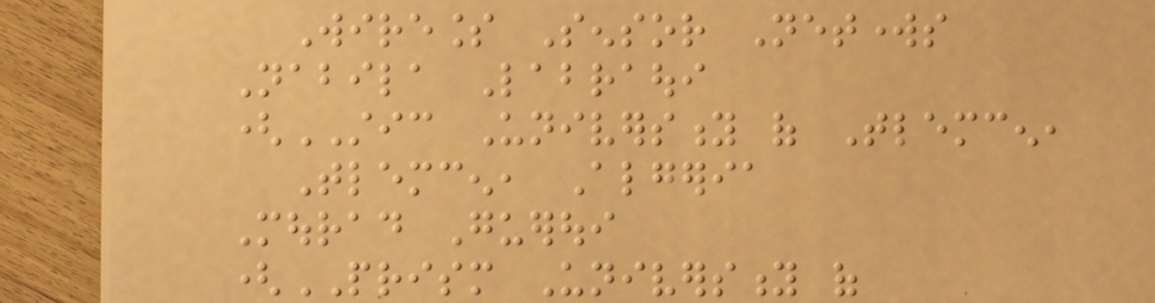Wireless Sensor Networks
Nabila Labraoui
(STIC University of Tlemcen,
Tlemcen, Algeria
Mourad Gueroui
(PRISM University of
